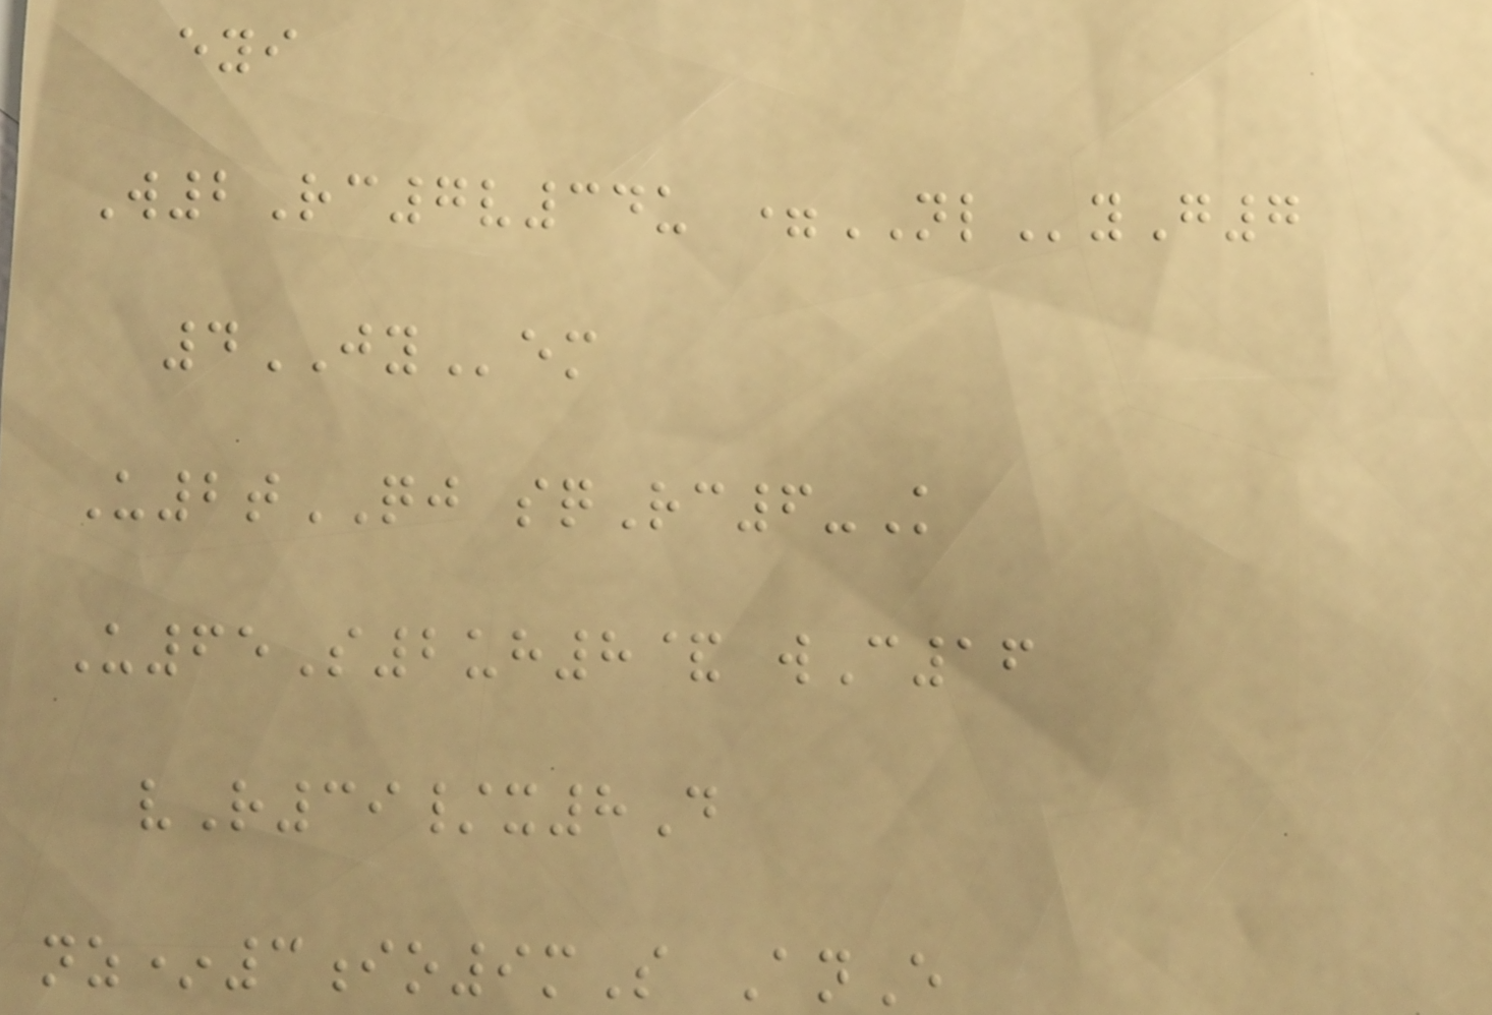eyi
W2Rc7v34u =NLyG7
4JYem
U2tQJ sqRc6-K
U65S2uh8& wC16
vR39/x8D
nz*3io9mS AnE
